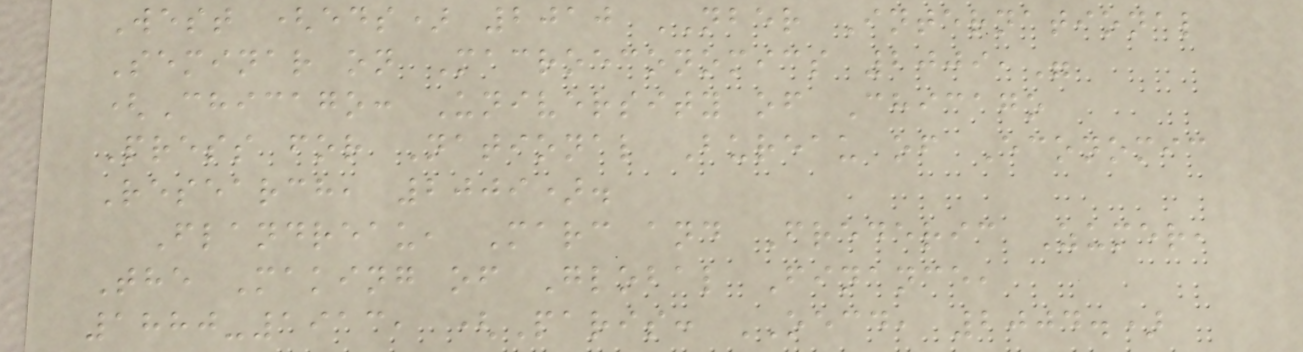West (eds) 2010 NBER International
Seminar on Macroeconomics 2009,"
(Chicago: University of Chicago
Press for National Bureau of Economic
Research, 2009).
Flandreau, Marc and Frederic Zumer,
The Making of Global Finance,
1880-1913, (Paris: OECD, 2004.)
